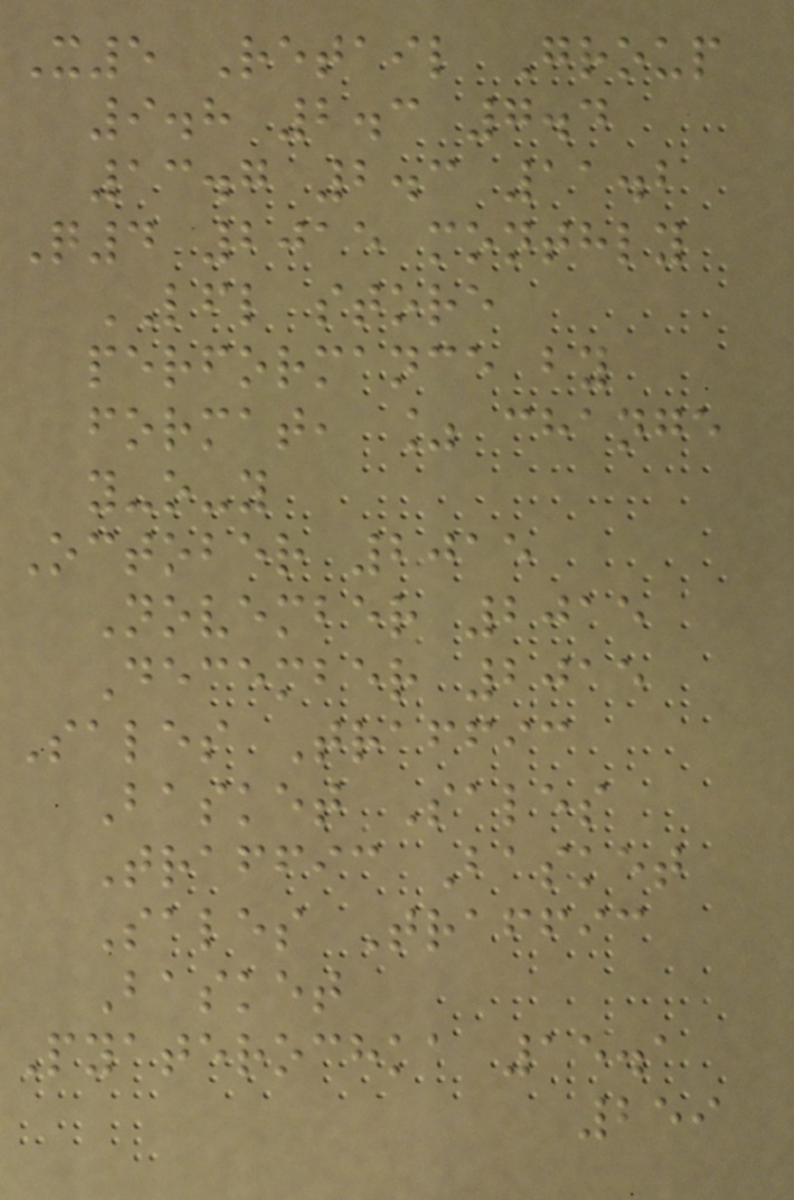X5 Retail Group
9.8 2.3 7.4
13.7 2.3 11.2
Q4 2015 monthly
LFL store
performance by
format, % change
y-o-y
October 2015
November 2015
December 2015
Sales Traffic
Basket Sales
Traffic Basket
Sales Traffic
Basket
Pyaterochka 15.1
259
